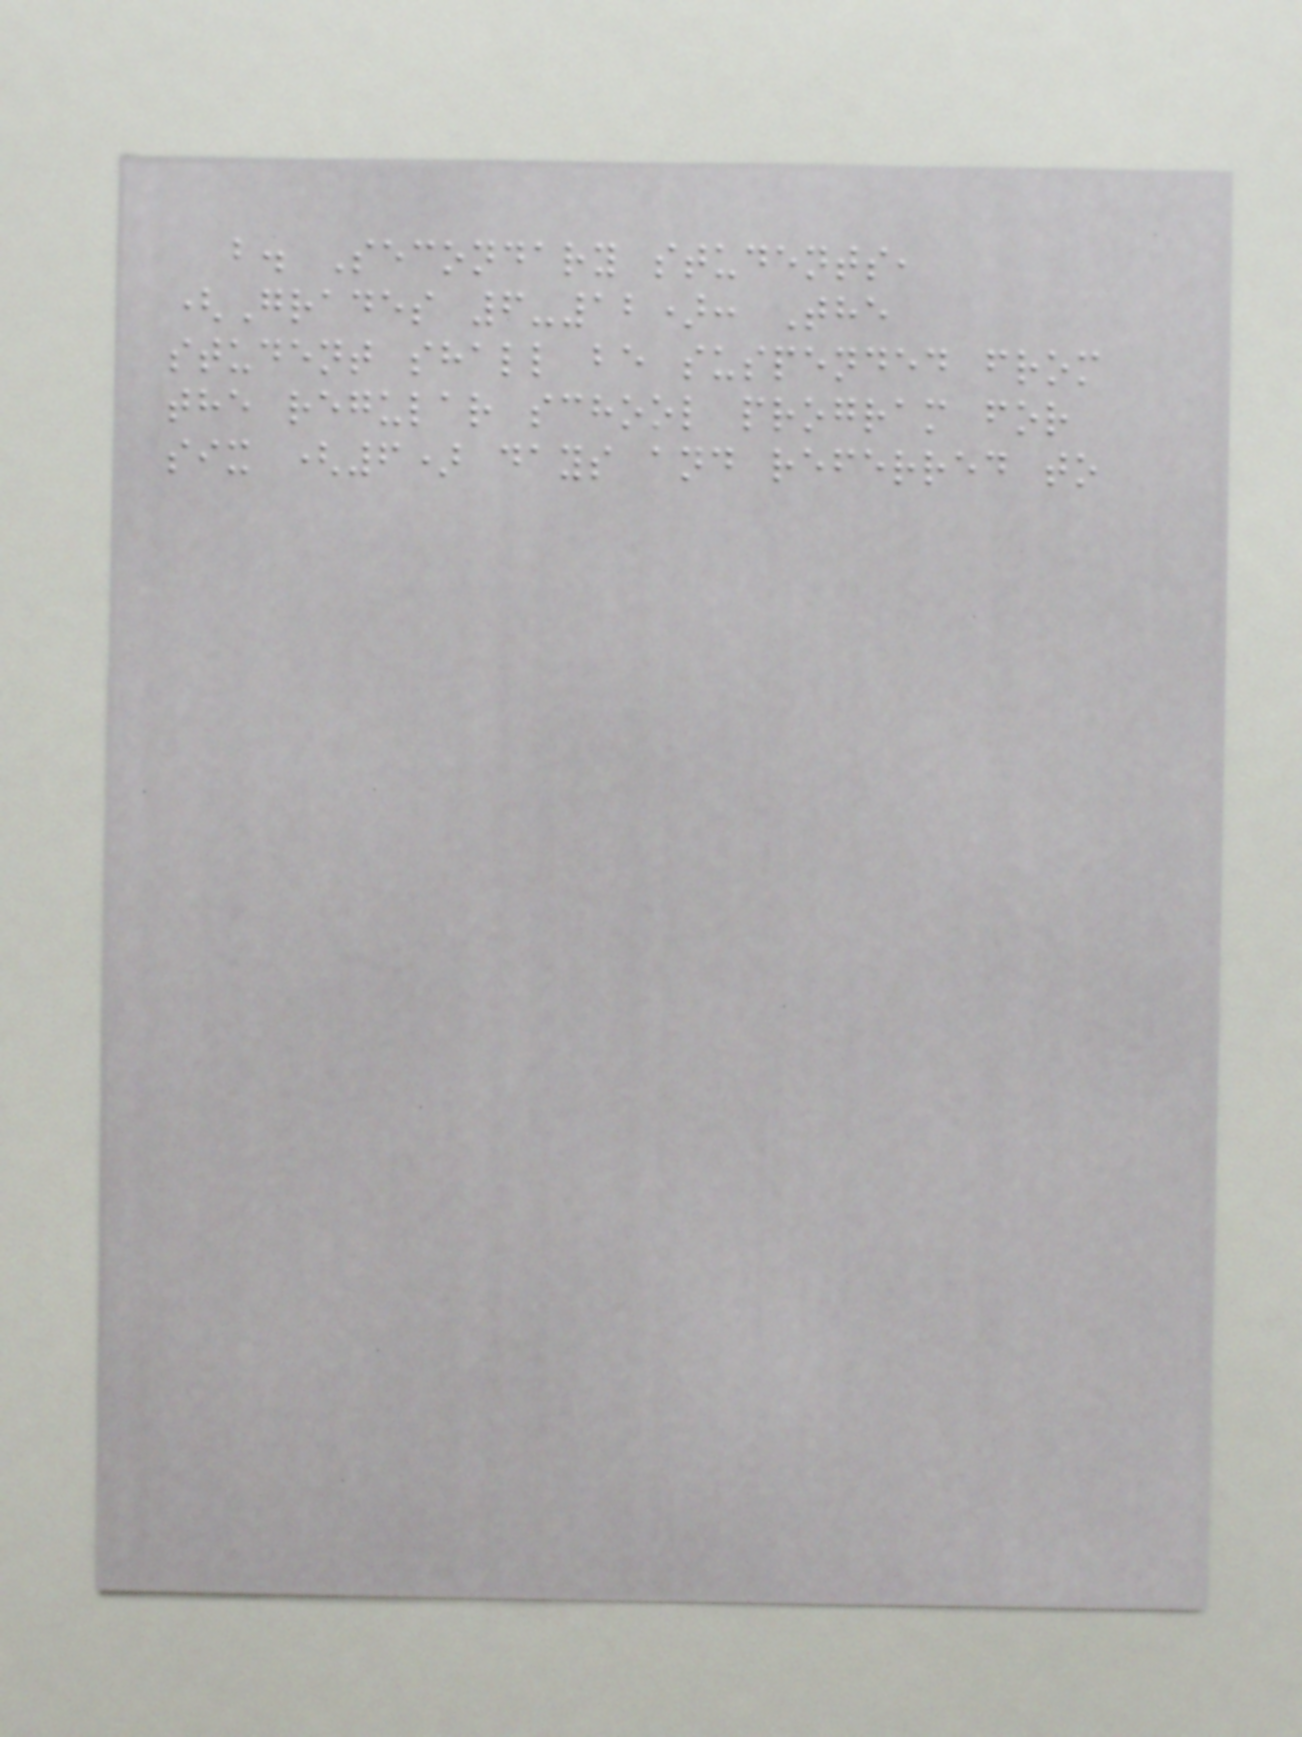b. Secondary students,
(Grades 6-12): The
student shall be suspended from
the regular school program for
six (6) days and referred to
